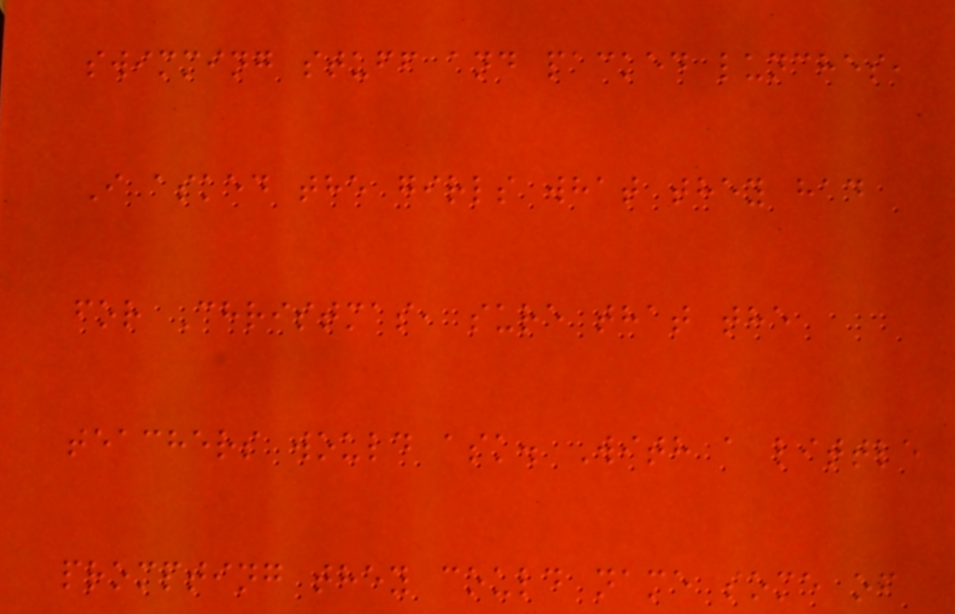swimming stuff and packed lunches,
I asked the girls what they had
for Christmas, sure that the
teachers would ask. With a little
prompting they could name some of
